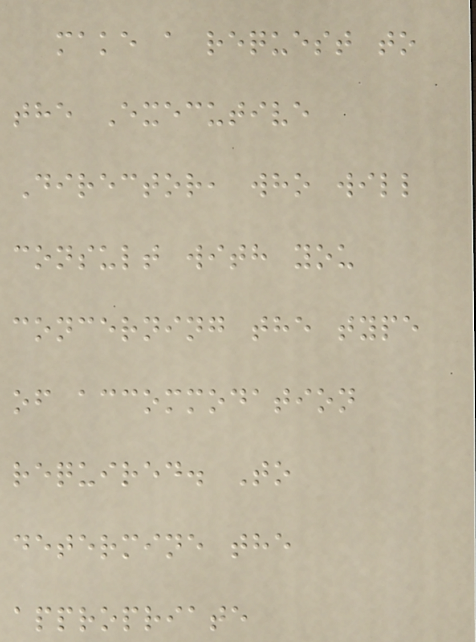make a request to
the Executive
Director, who will
consult with you
concerning the type
of accommodation
required. To
determine the
appropriate
